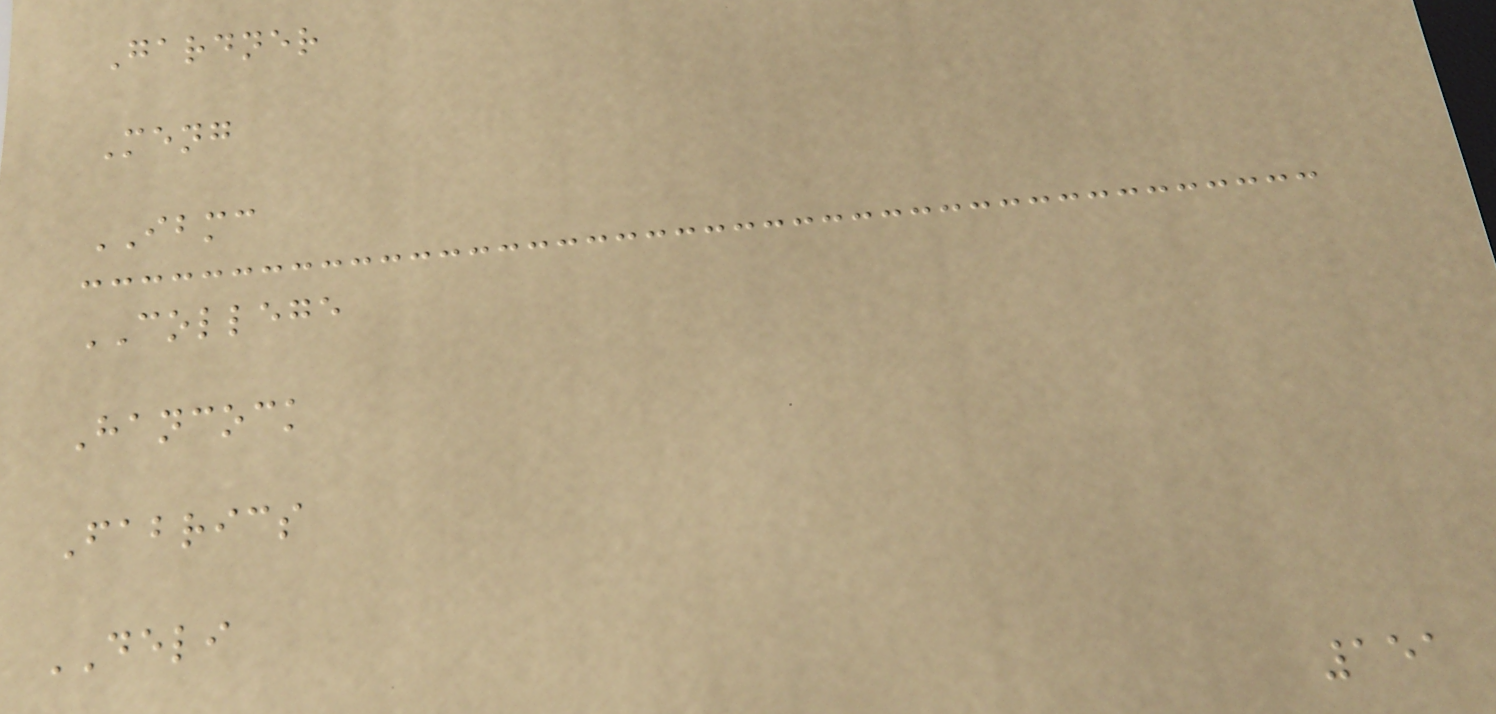Gardner
Meng
IBMC
COLLEGE
Hancock
Fabrics
DELI
151
